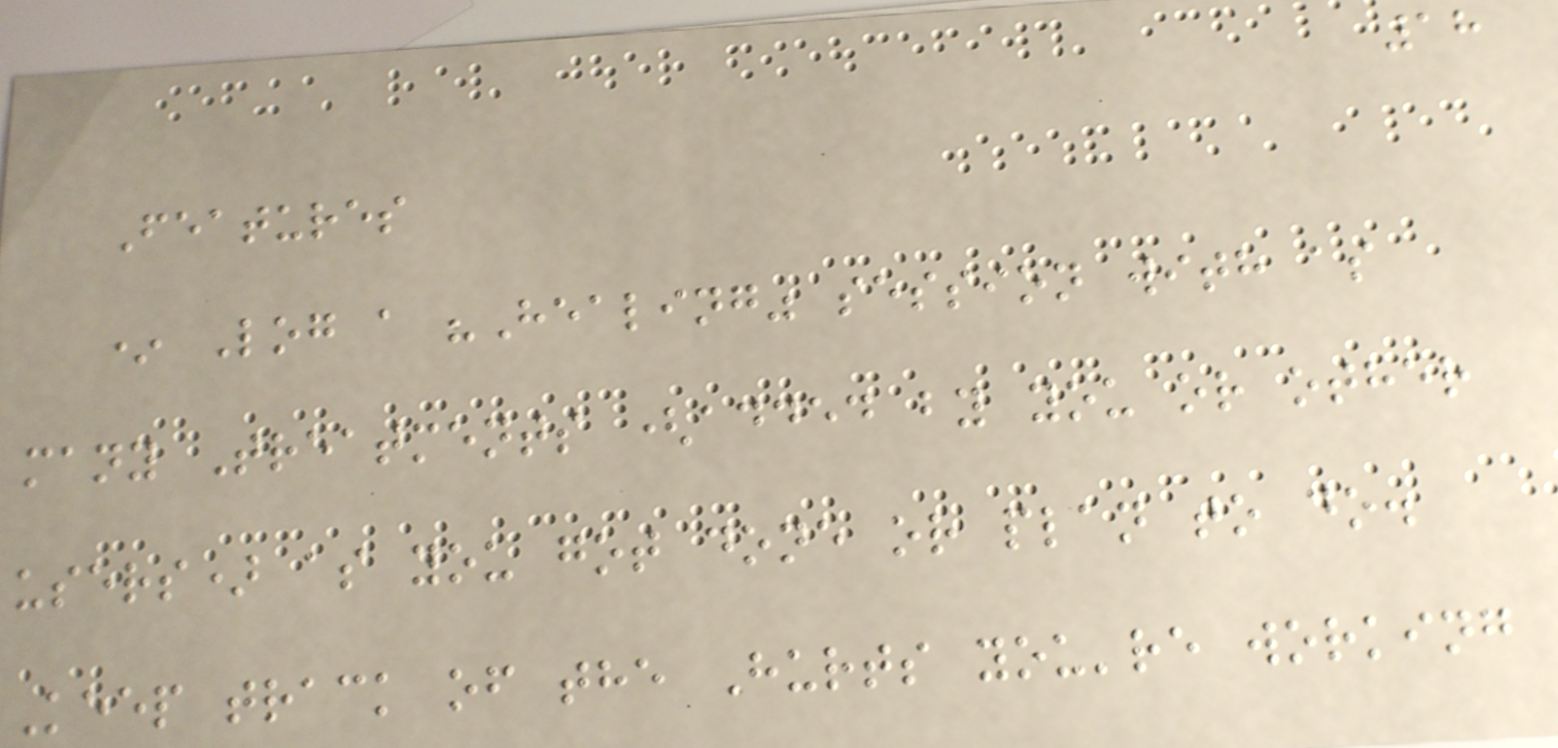18
Features
* Log a "Healing" session with as
many Treatments (added by you or other
users) as you got done or plan to do.
Keep track of the Hurts you're working
